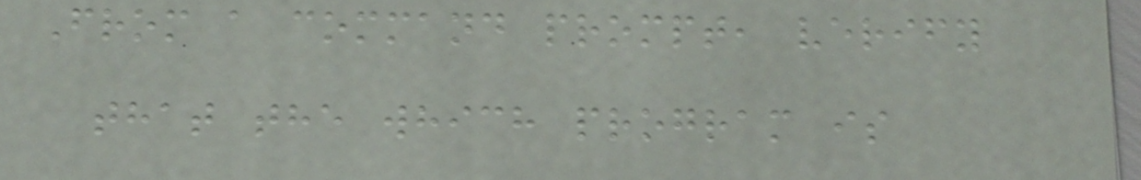From a command prompt, verify
that the which program is
